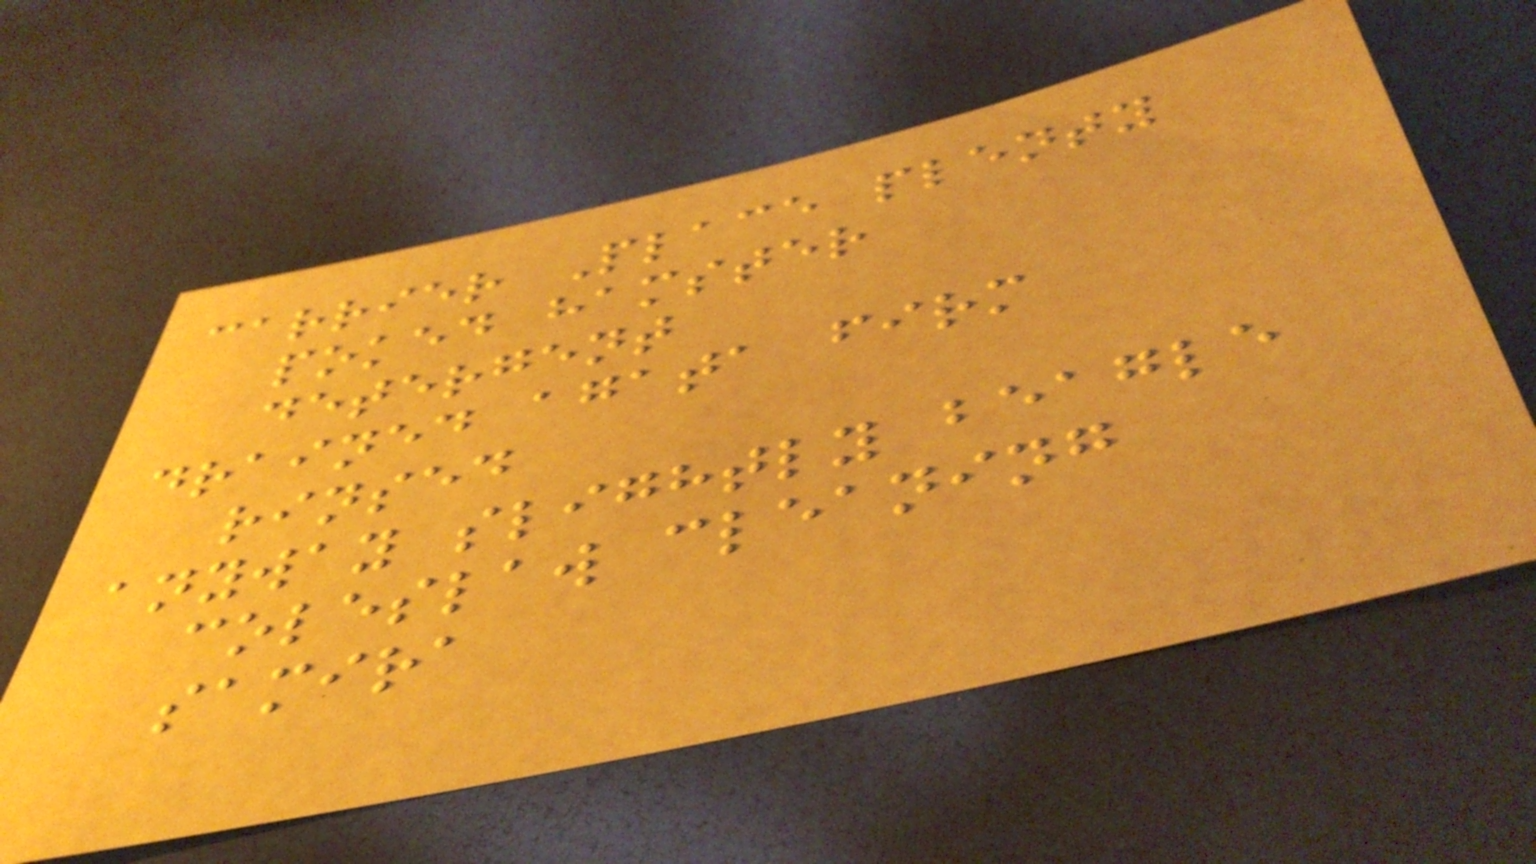carrier Place plenty
poked hamster
detergent
drained agata firm
rinsed
anyway slightly beagle
coleslaw cleaning
samira
